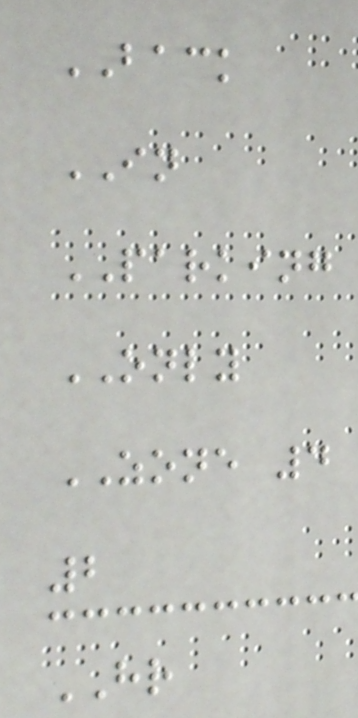BACK
IN
PARKING
ONLY
ZONE 4
2
HR
